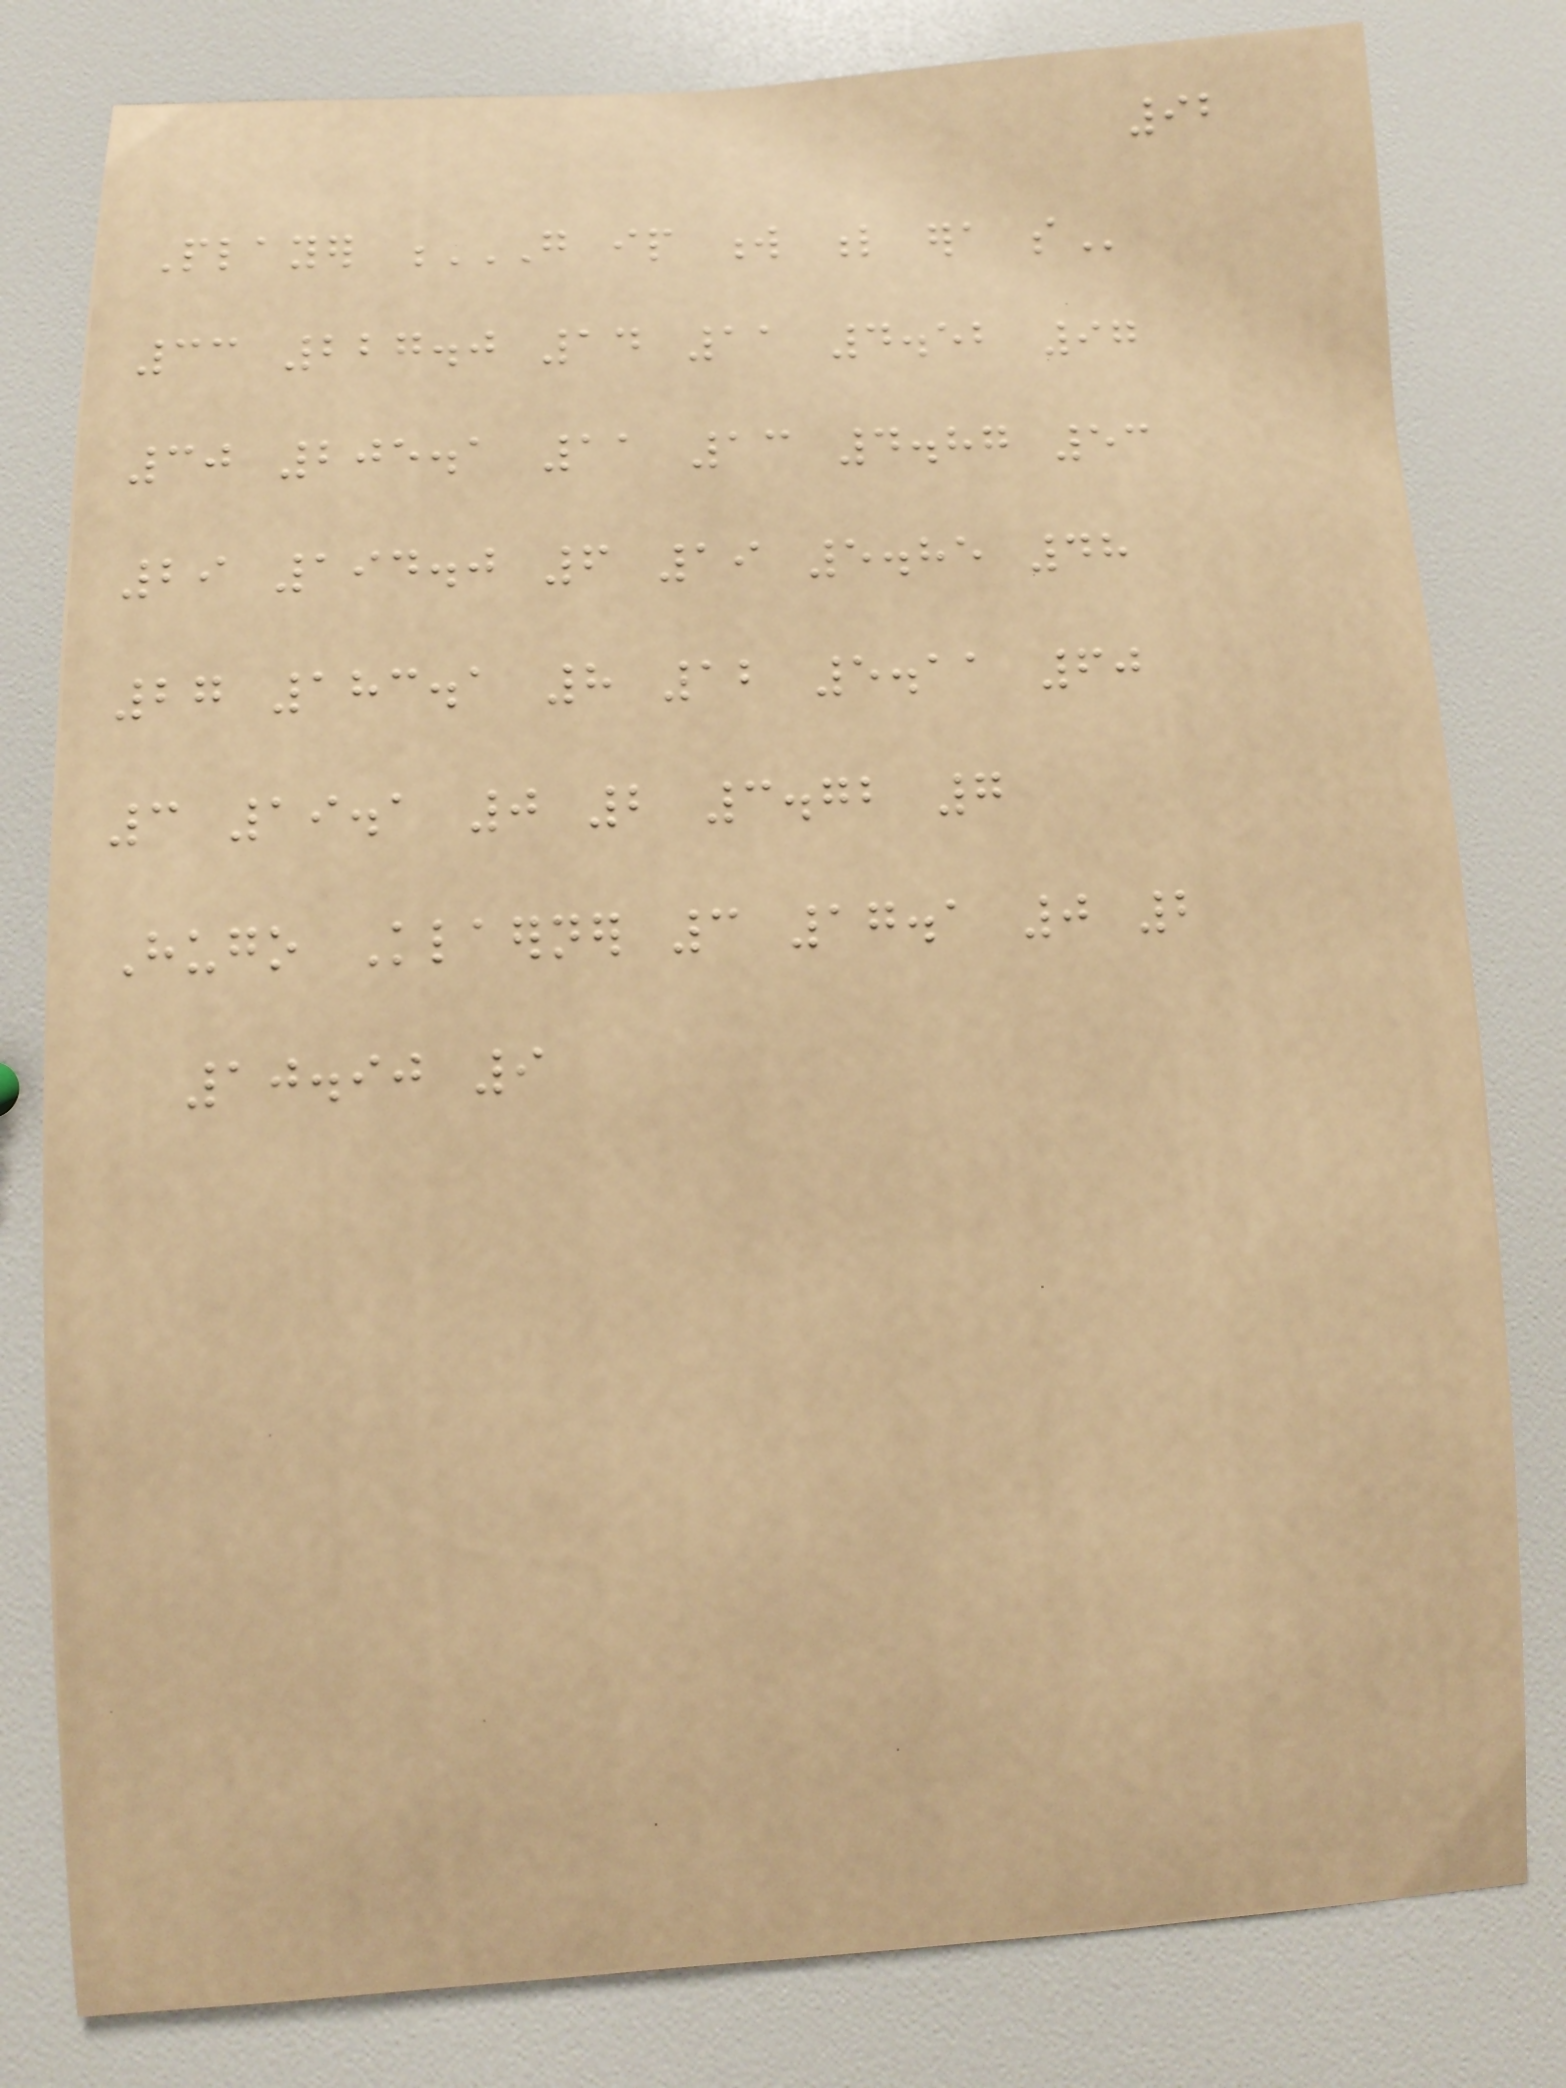92
Player G IP W L ERA SO
33 227.0 14 11 4.52 97
30 205.1 11 13 4.87 53
29 194.0 6 19 5.85 48
27 183.1 8 12 5.11 60
3 19.1 0 2 3.72 7
Hugo Klaerner 3 17.1 0 2
10.90 9
